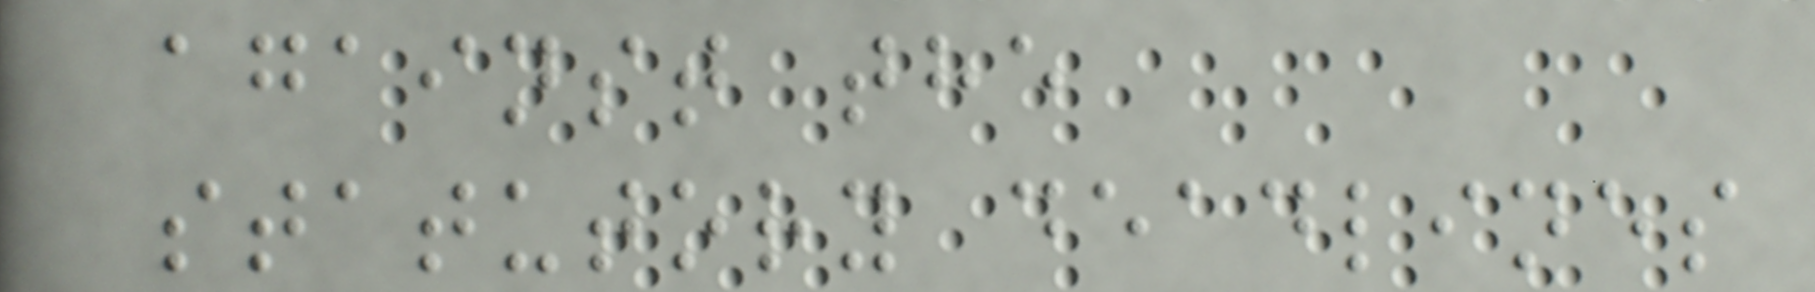against the
statutory deadlines
